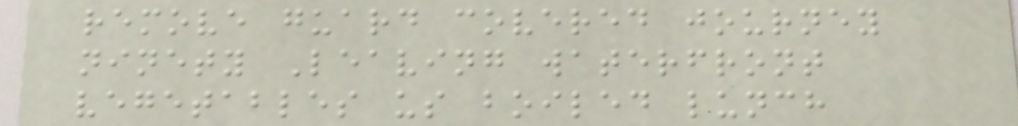remove guard covered journey
ninety Leaving waterfront
vegetables us boiled lunch
